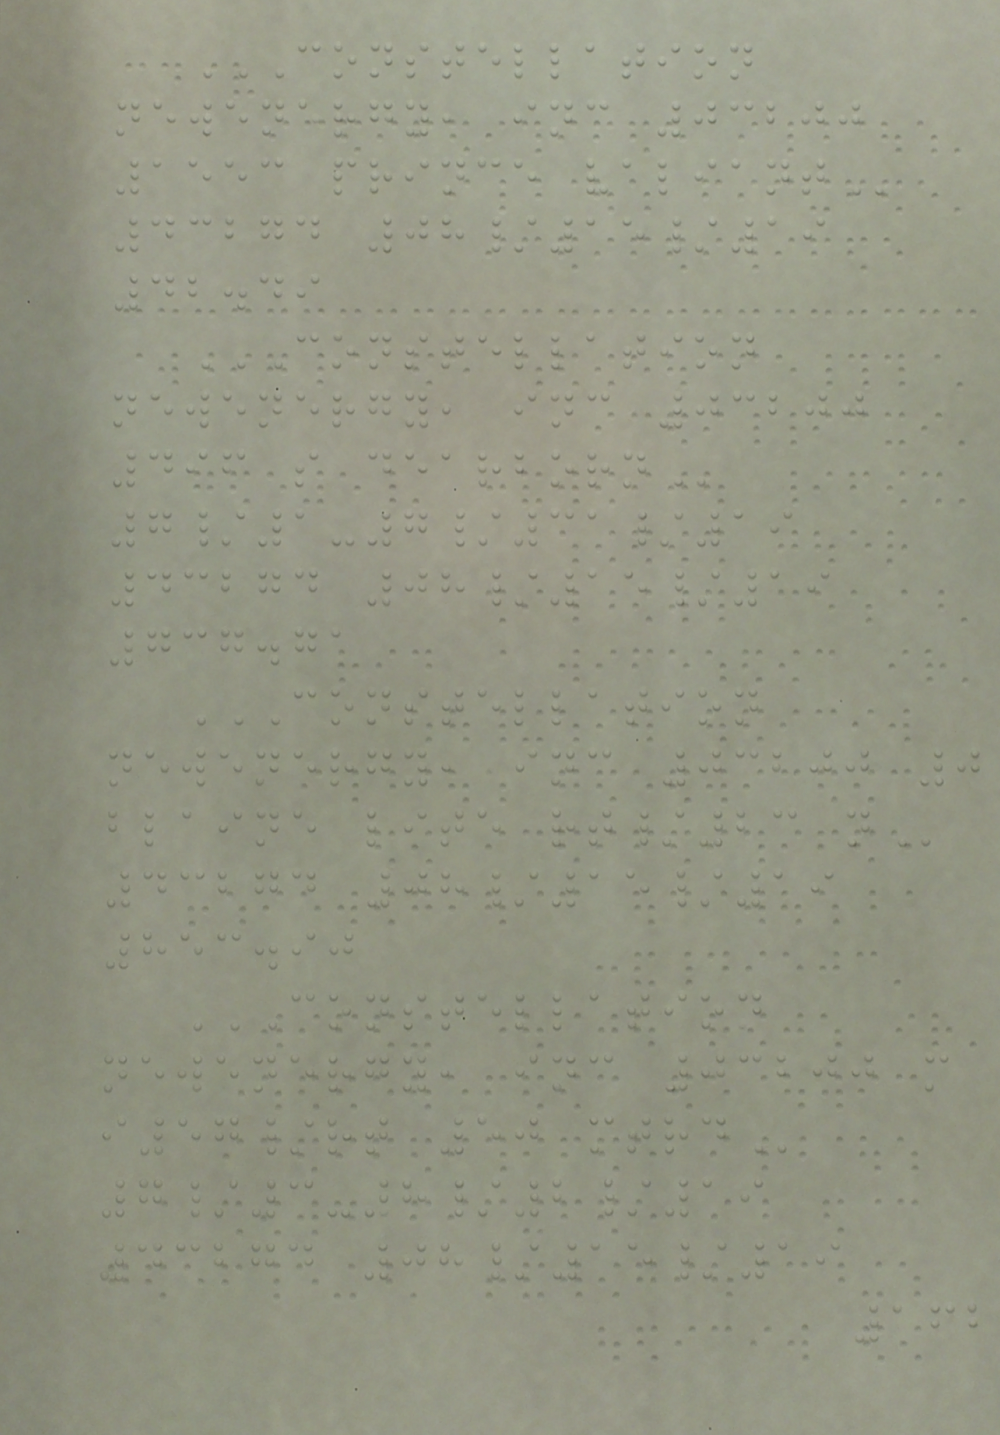CONSTELLATION
NEWENERGY, INC 03200
1553 PRINCE VALIANT
43274 08/15/19
42.49
CONSTELLATION
NEWENERGY, INC 03200
496 S DEARBORN
7/1-7/31/19
43274 08/15/19
737.71
CONSTELLATION
NEWENERGY, INC 03200 0
BLAINE LITE RT/23 N
43274 08/15/19
853.90
CONSTELLATION
NEWENERGY, INC 03200 M
I57/RT 50 MTRD
7/3-8/2/19
43274 08/15/19
162
